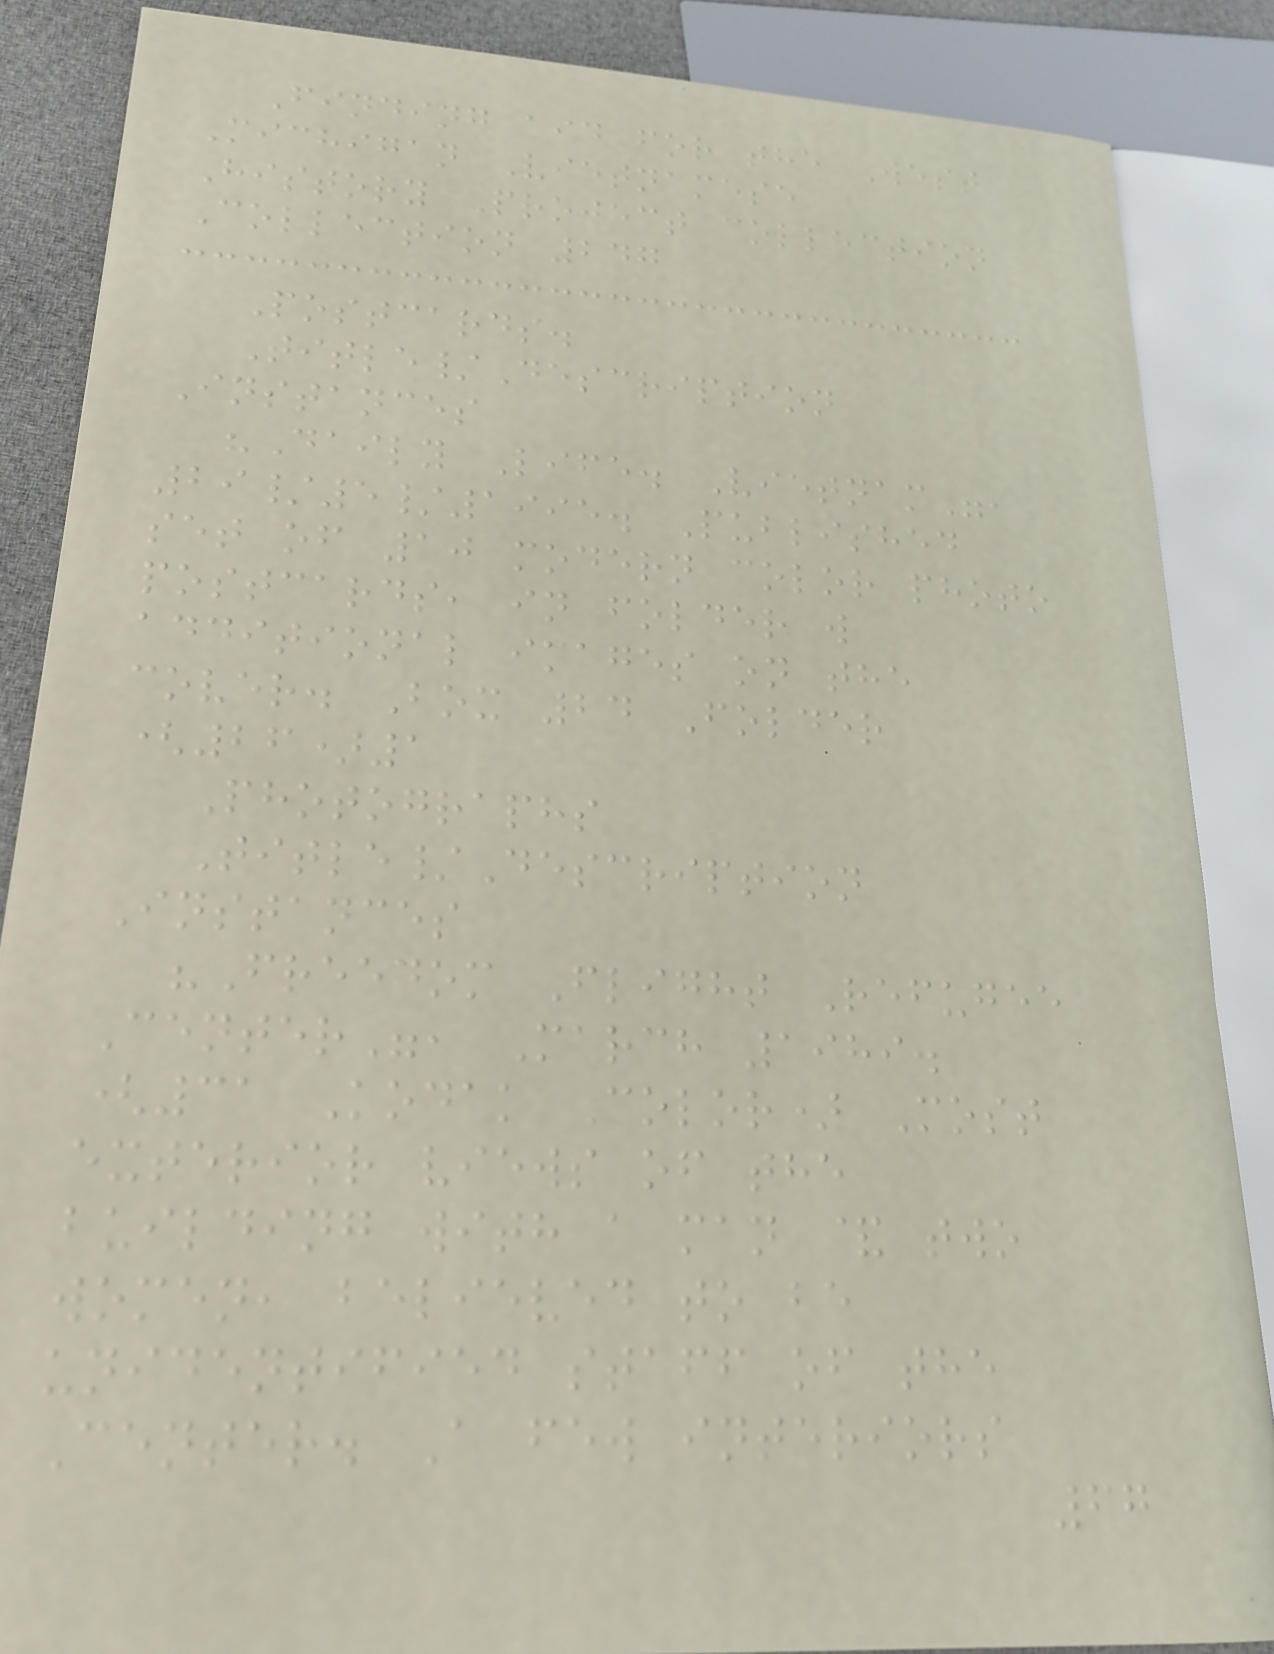Finding aid for the West
Michigan Vietnamese
History Project collection
Collection 247
Postcards.
Title/Description
Instances
"Daily Life. Vietnam",
29/5/1995. Published
set of 10 modern color photo
postcards, in folder w
additional images on the
cover. Box 24 Folder
(26)1
Photographs
Title/Description
Instances
"Freedom Flight Refugee
Center", March 1989.
(31 Kodak Color) Most
exterior views of the
building with a man & two
women, believed to be
unidentified staff of the
Center. A few interiors
67
